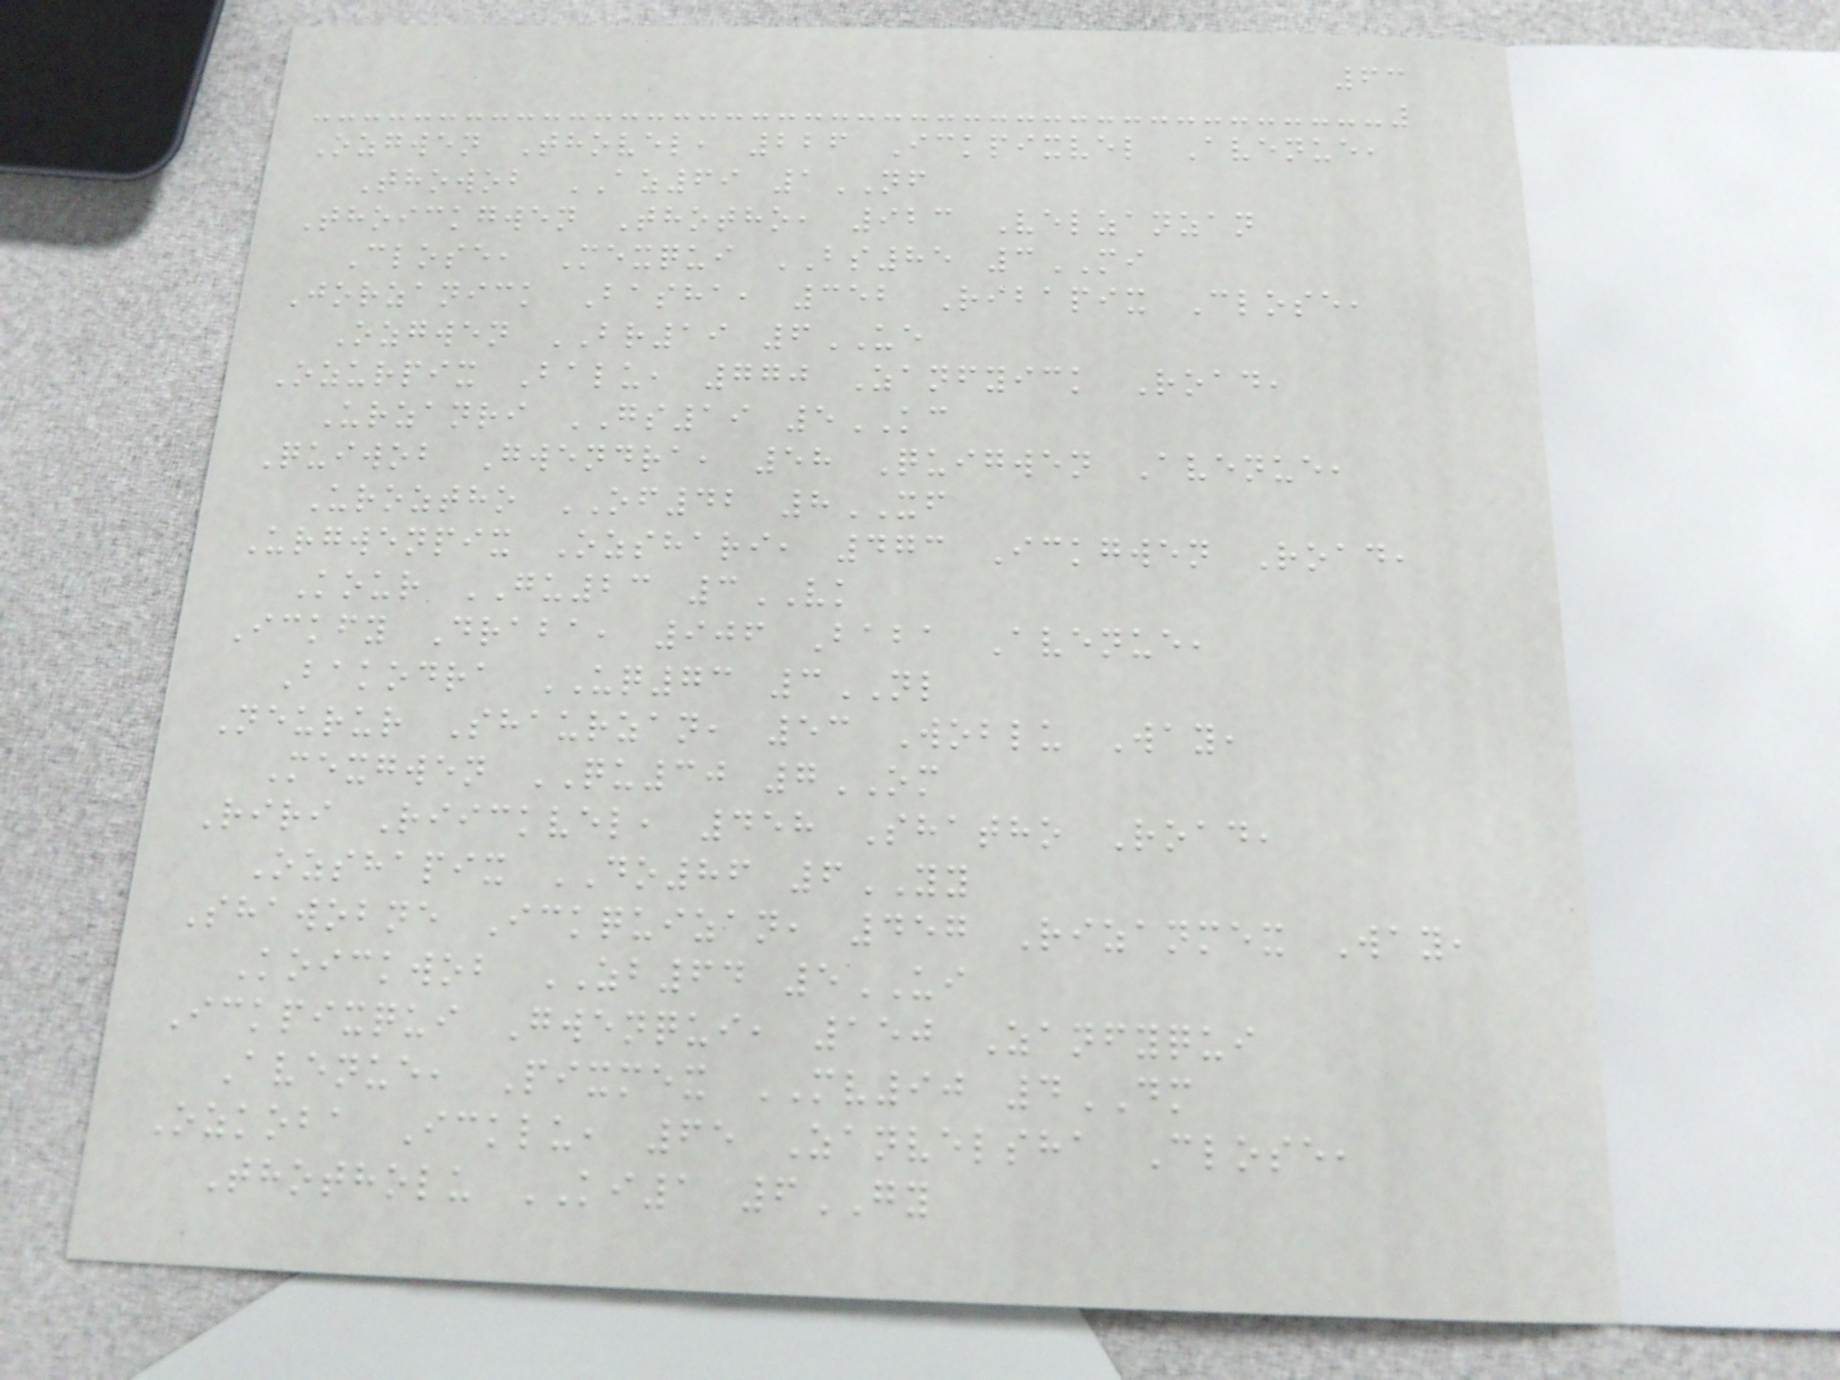63
Ozgwen Thovel, 226 Ickpixvel Avenue,
Thowob AZ69 1NF
Thoickgwen Thotho, 923 Velzanzan
Close, Mexqui BS85 3MI
Jorzanick Basha, 352 Ribapix Close,
Ozgwen BR19 6UE
Ozurpix Balu, 770 Zanfyick Road,
Urzanri GS19 5KC
Quiwob Gwendra, 58 Quigwen Avenue,
Uroztho OF42 8XF
Urgwenpix Ozshari, 473 Ickgwen Road,
Kour GU23 3VK
Ickfy Draba, 906 Baba Avenue,
Bakodra UQ73 3NL
Neurur Shaurzan, 53 Woblu Way,
Mexgwen QU30 7OM
Riri Riickvel, 458 Shatho Road,
Ozshapix DO86 6YY
Shawobne Ickquizan, 457 Rizanmex Way,
Koickwob ZB64 5UI
Ickpixqui Gwenqui, 150 Zanfyqui
Avenue, Pixmex MV90 4DM
Ozkoba Icklu, 65 Zanvelsha Close,
Thotholu KI1 6GY
